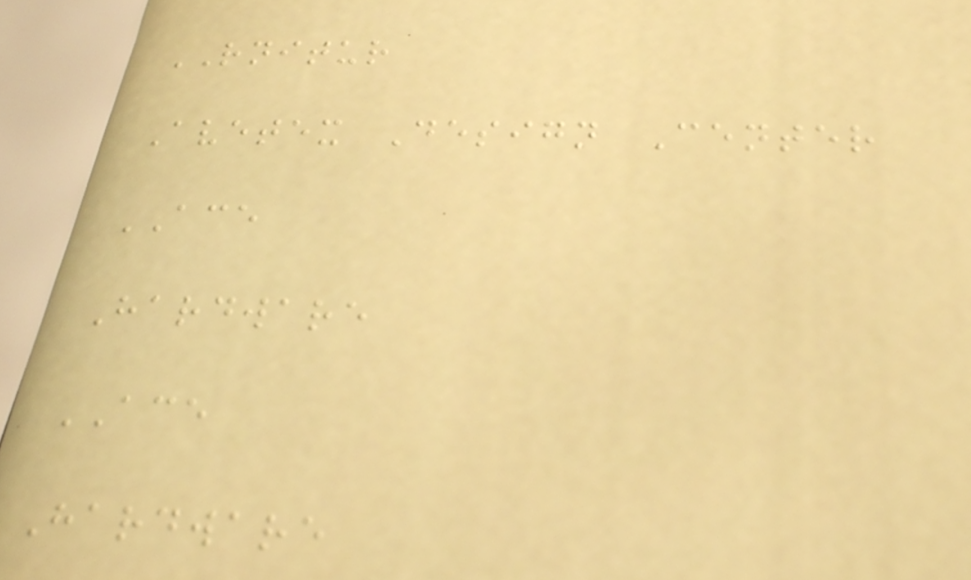RNITUR
Avetex Design Center
ACE
Hardware
ACE
Hardware
